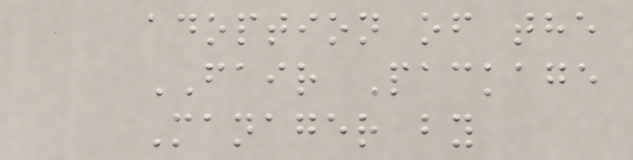adoption of the
FAIR Package
Manager by
